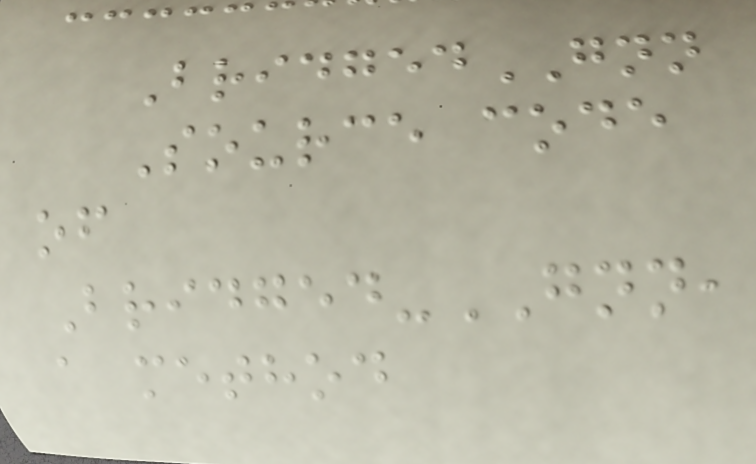BridgedGNN
Source code
of
Bridged-GNN,
a method
